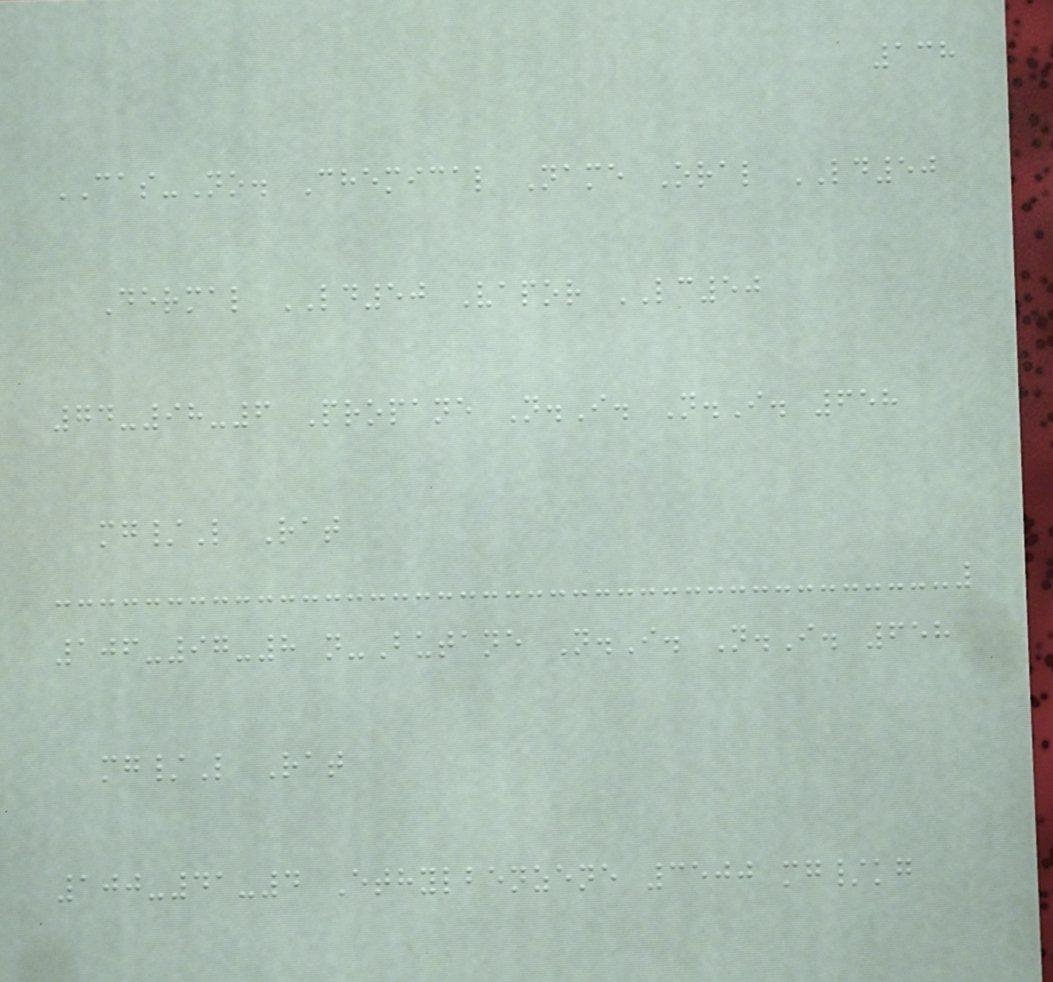138
CAS-No. Chemical Name Oral LD50
Dermal LD50 Vapor LC50
74-98-6 Propane N.I. N.I. 658
mg/L Rat
106-97-8 n-Butane N.I. N.I. 658
mg/L Rat
100-41-4 Ethylbenzene 3500 mg/kg
